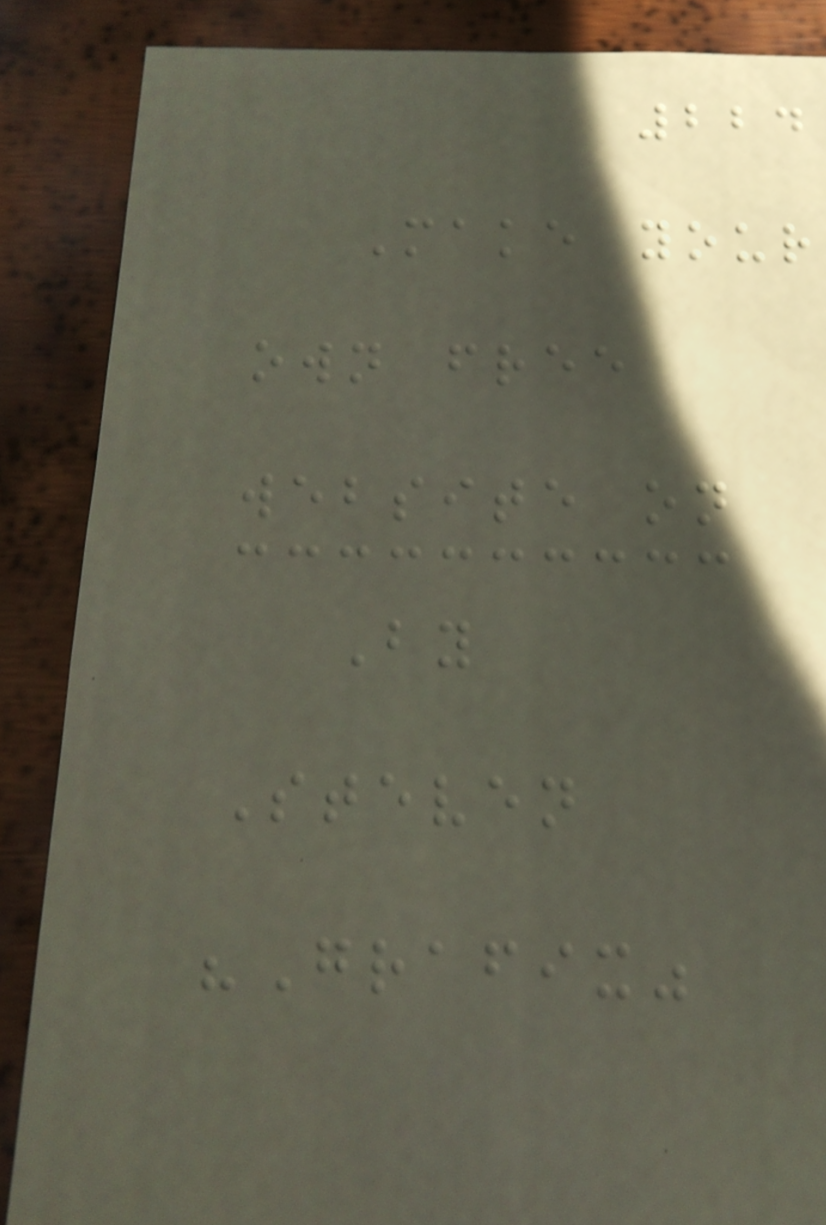224
Make your
own free
website on
By
Steven
"Grafix"
